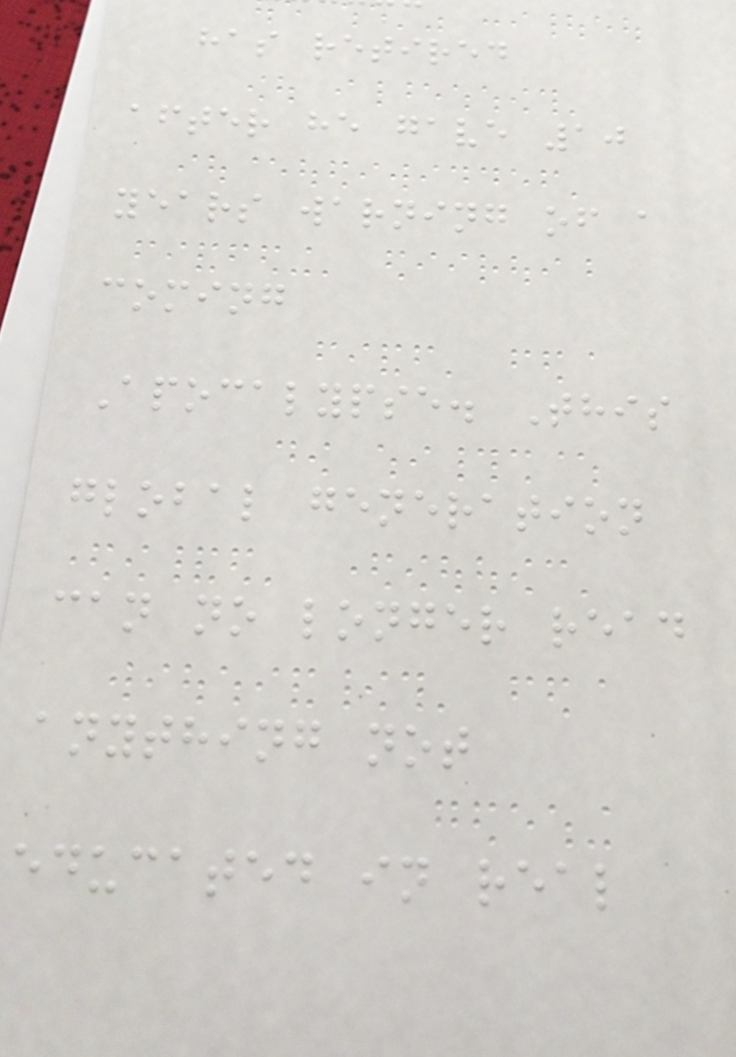has retired
after he gave 10
years warning of a
coming
Apocalypse. This
global generation
can no longer read
anything not
educated in real
